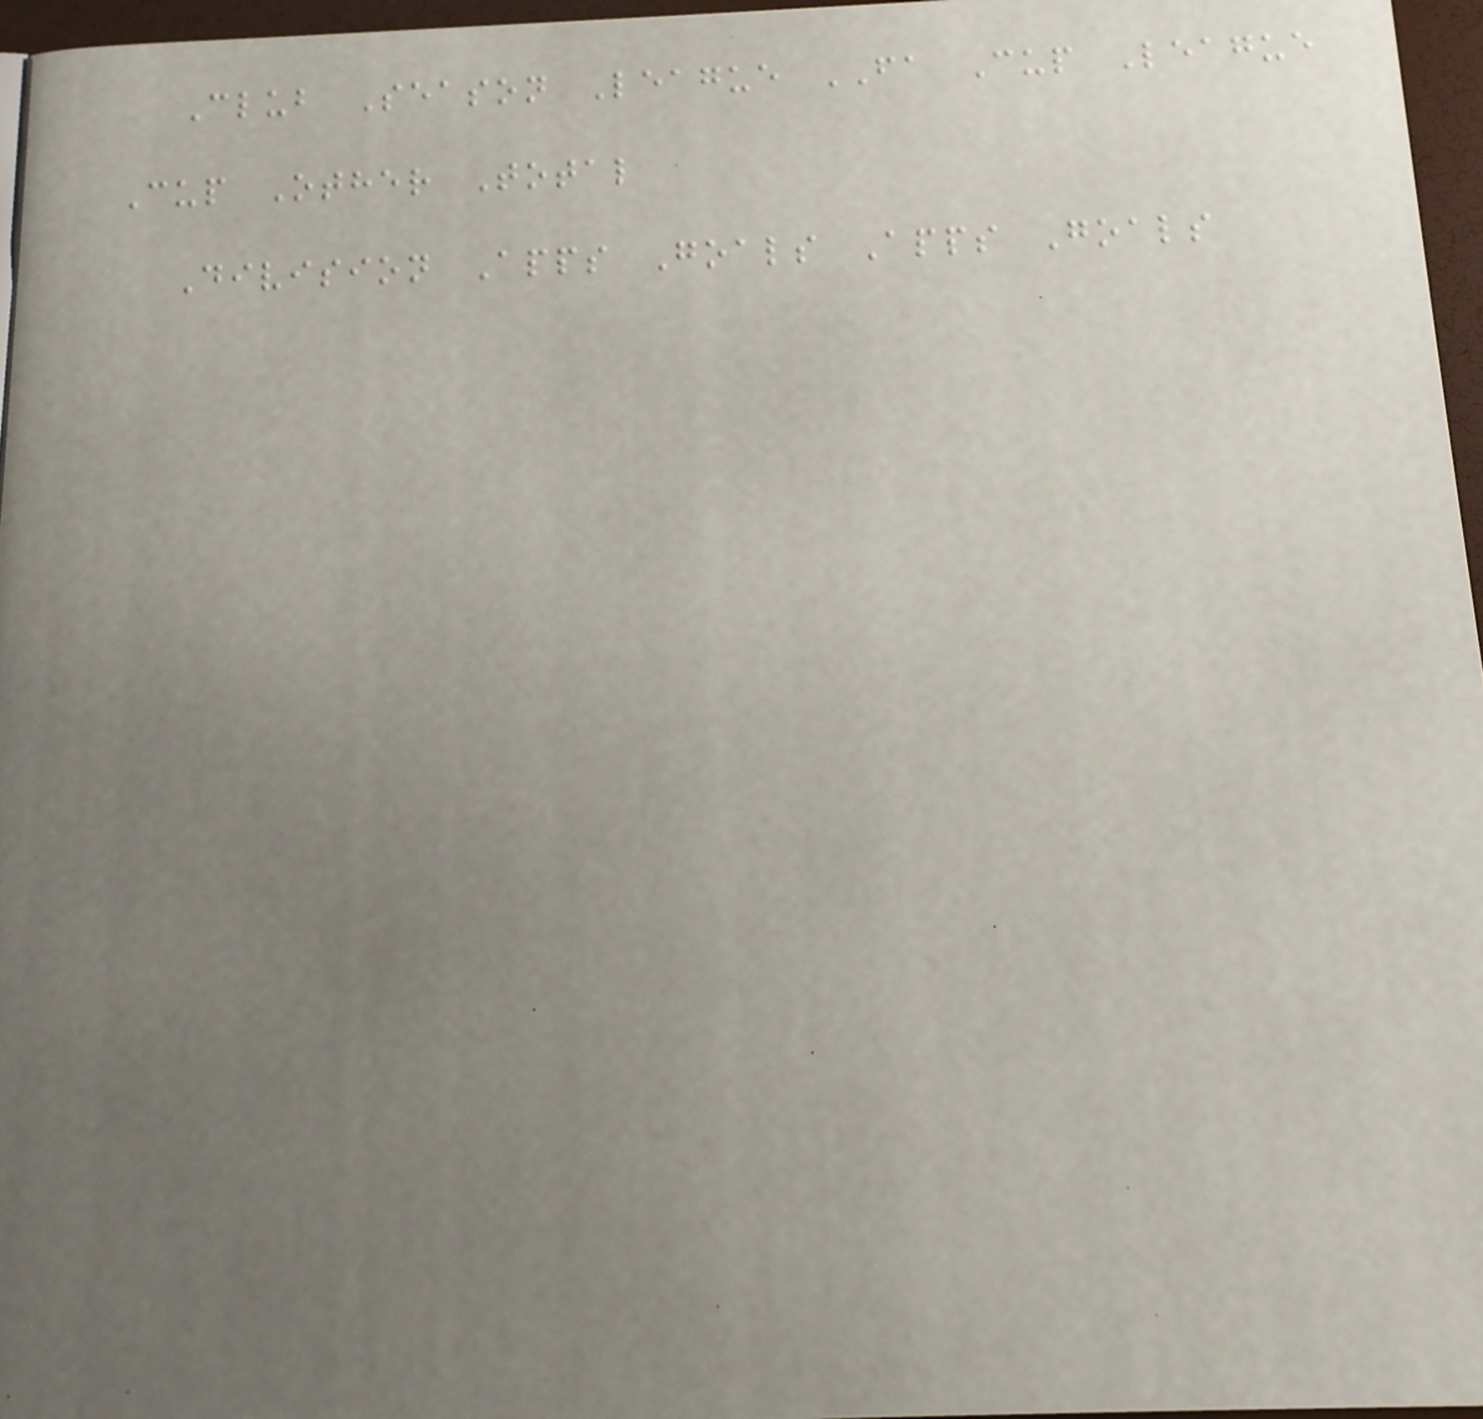Club Season League FA Cup League
Cup Other Total
Division Apps Goals Apps Goals
